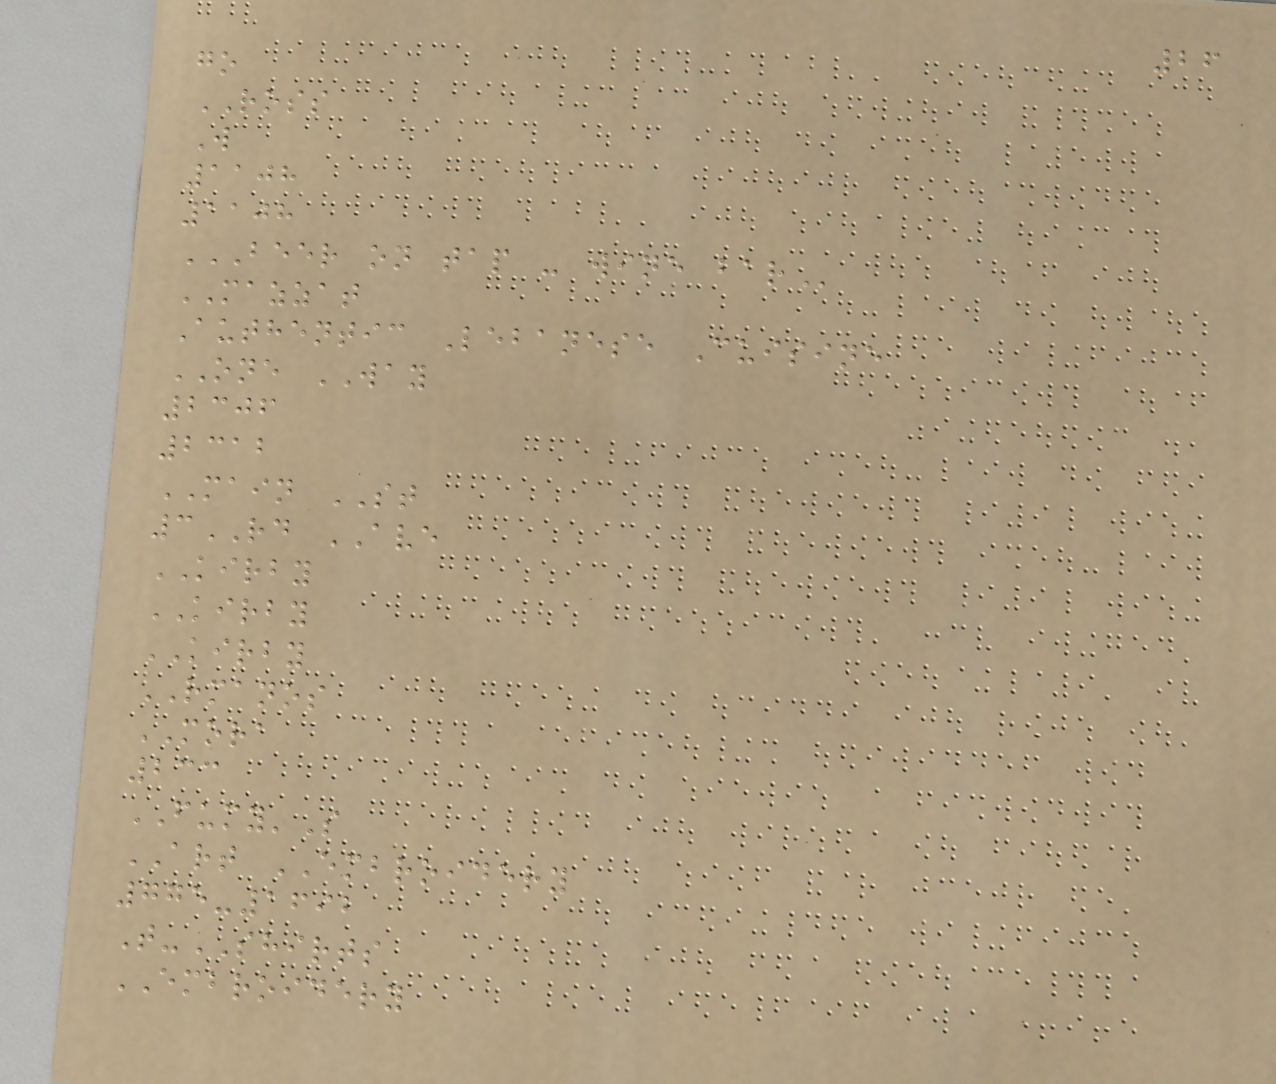26
go
ROSS
W
1108
1108
BEER ON TAP - WINE BAR
MAZZAT
Authentic Lebanese Cuisine
ONE WAY
2306
2312
MAIN ST
3RD AVE
KIRBY
KIRBY
KIRBY
RMANOS
MORA
233
FUMY'S
ART EMBROIDERY
775-1692
T-SHIRTS
EMBROIDERY
